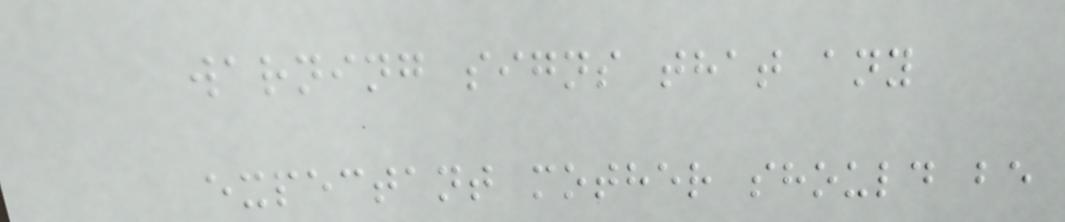warning signs that any
expectant mother should be
